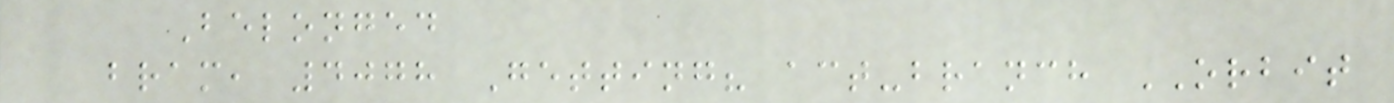Belonged
bram, 4078 Getting? act-branch ORBIT
